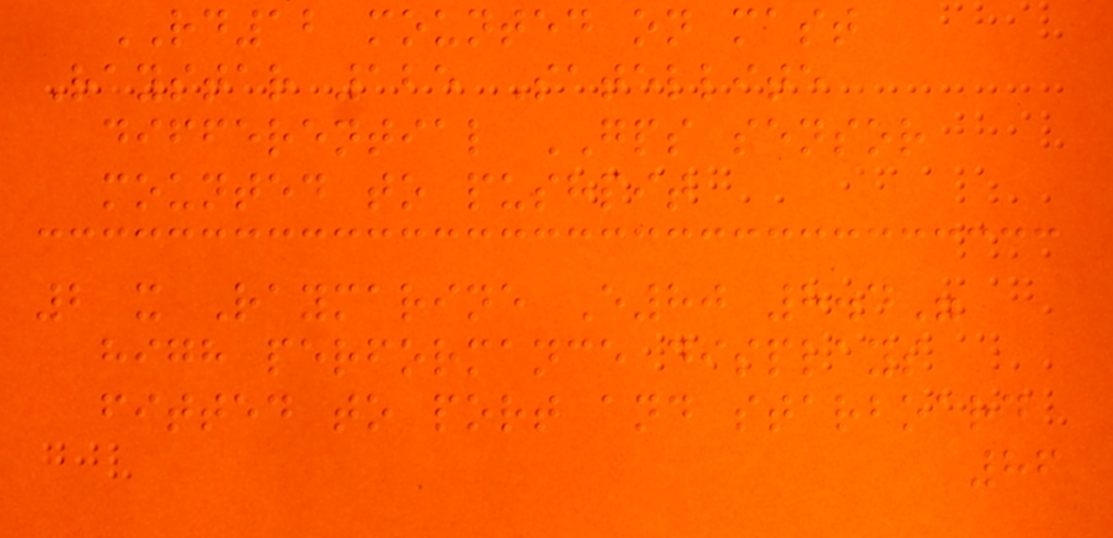RD12 mounted on mast
Raystar 125 Satellite
differential GPS sensor
mounted to pushpit
2 x Raymarine E80 8.4"
high performance displays
fitted to port and starboard
86
